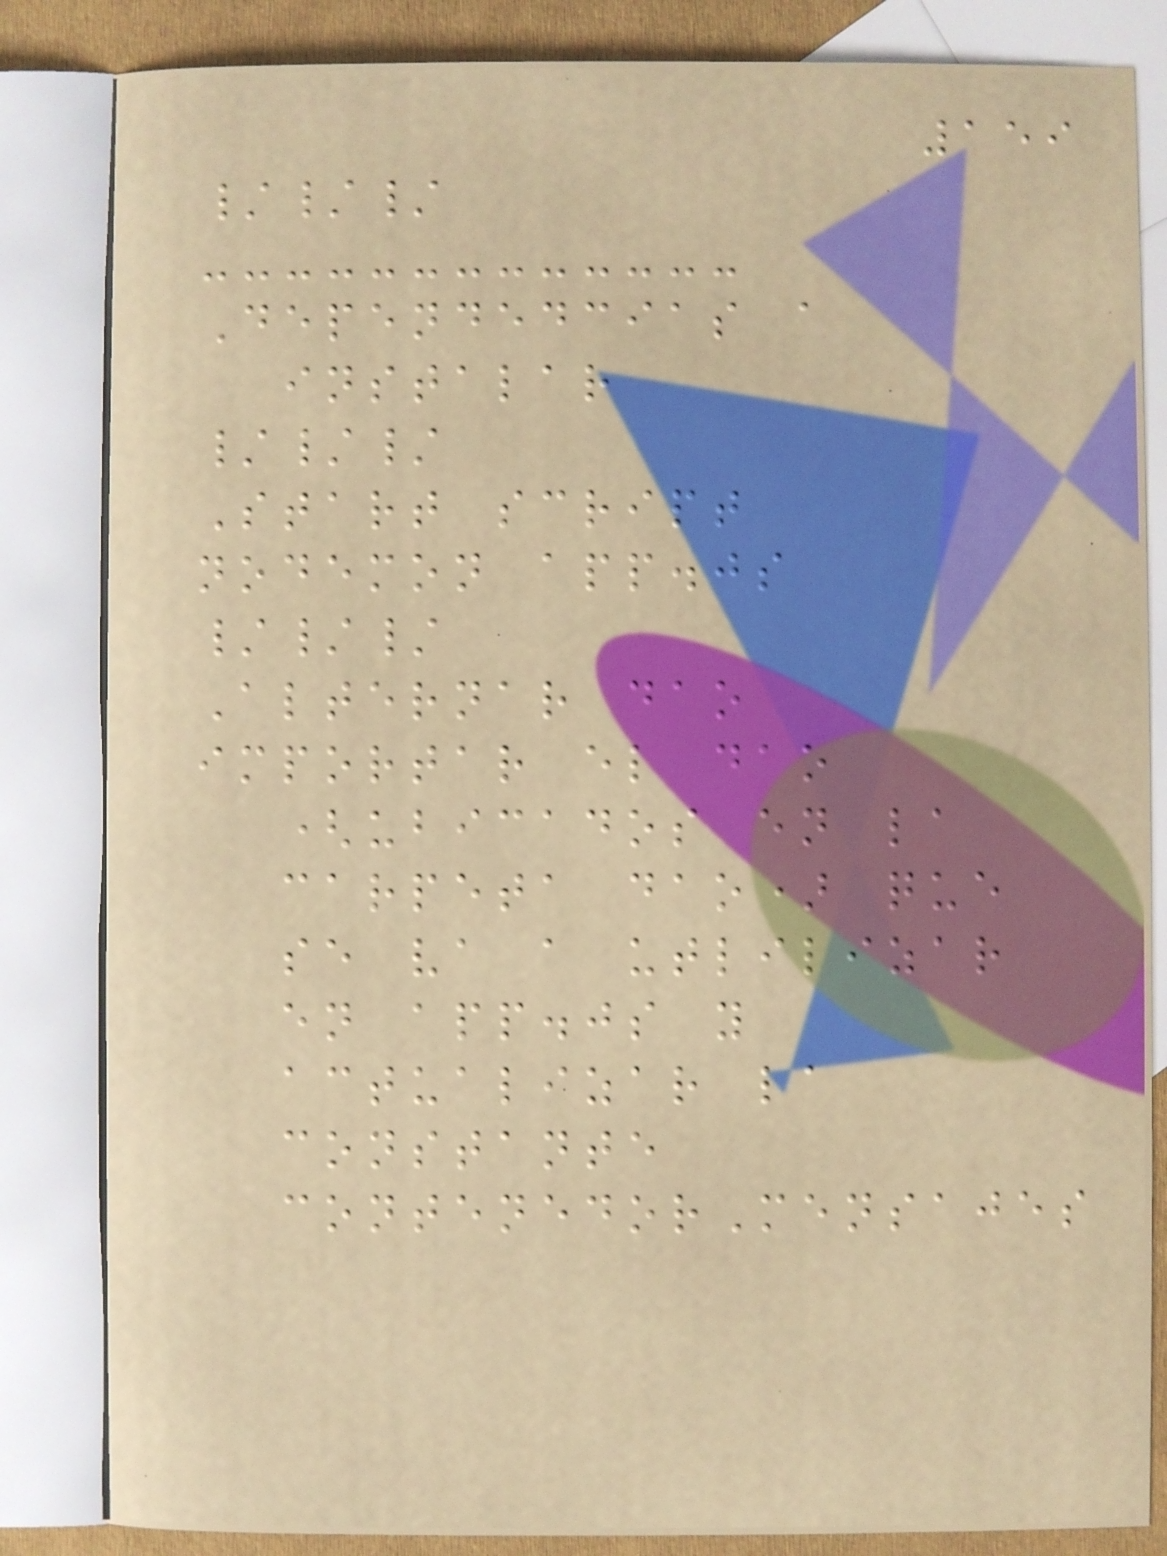159
///
Dependedcias a
instalar
///
Start script
nodemon app.js
///
Alternar dao
importar el dao
(ubicados en la
carpeta dao) que
se va a utlilizar
en app.js y
actualizar la
constante
contenedorMensajes
